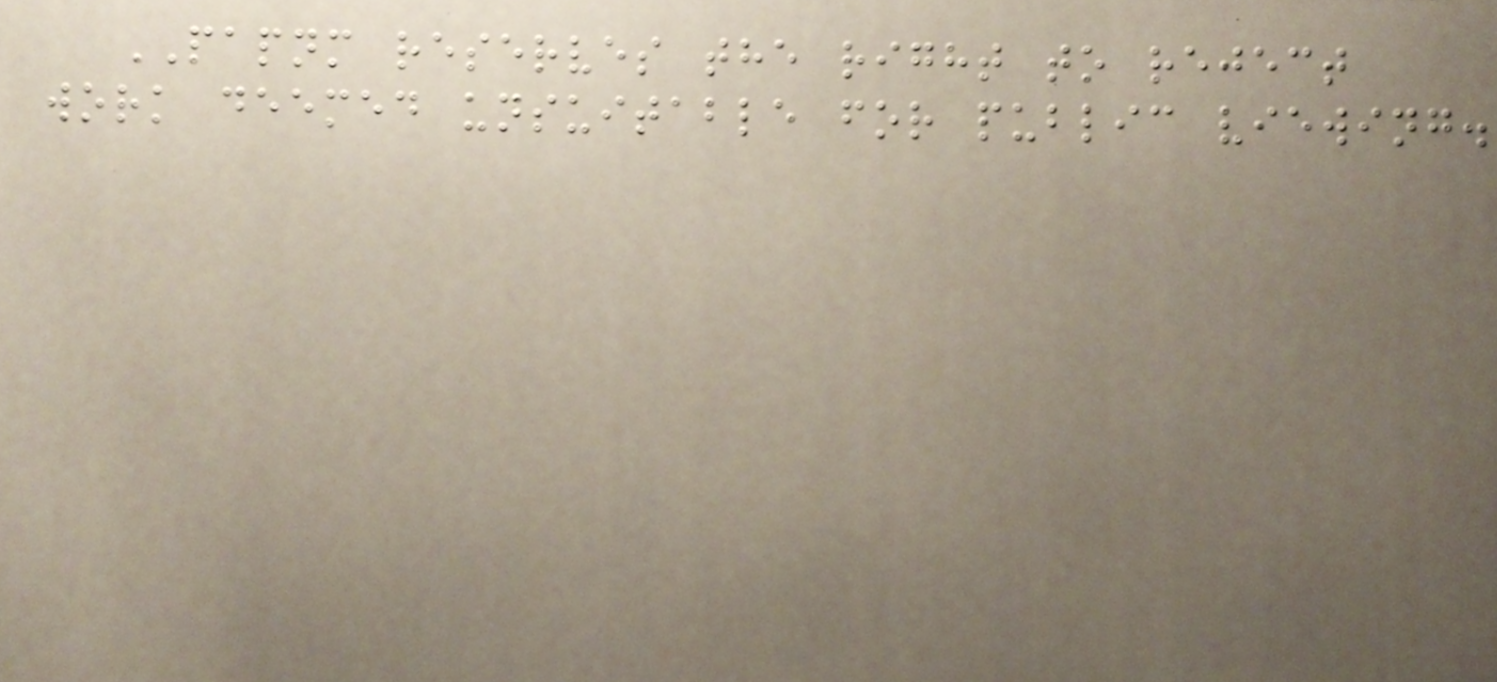PAPNM reserves the right to reject
work deemed unsuitable for public viewing.
